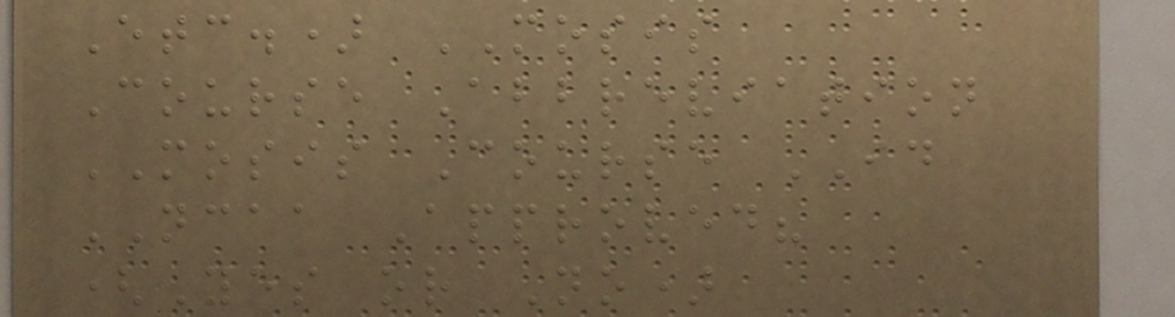Etc.) MOSIS
Course Abbreviation
MOSIS Course ID
NCAA Approved?
(Yes or No)
